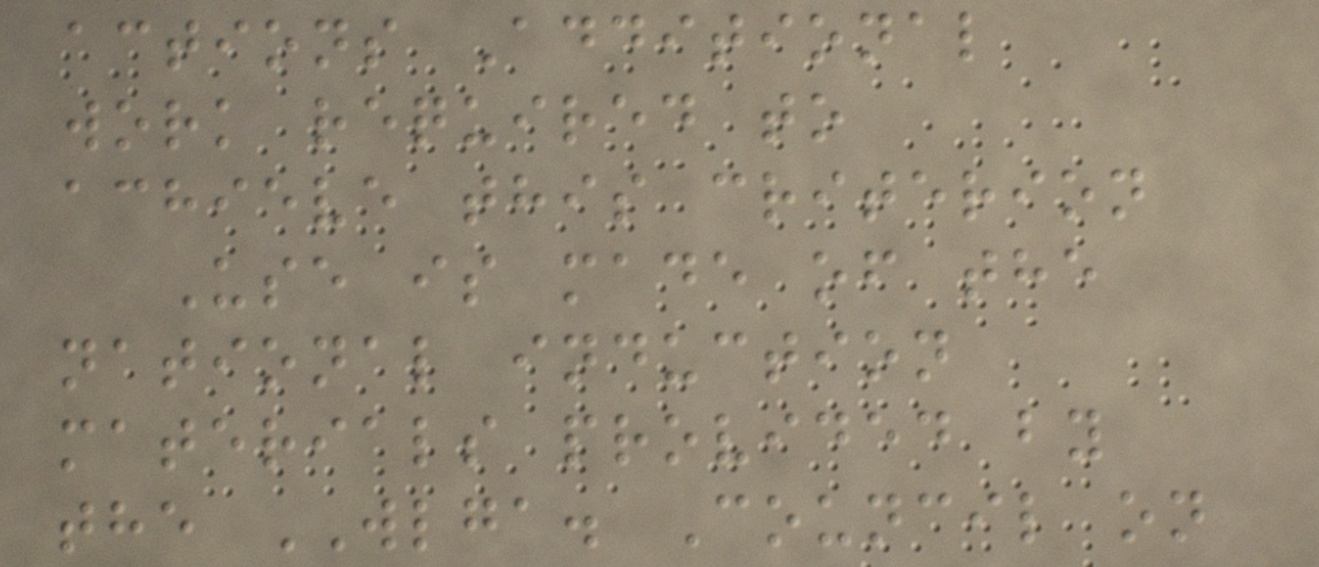actions Additional
work required to
achieve this criterion
Use is made of the
national induction
materials provided by
the WLGA. Council on
